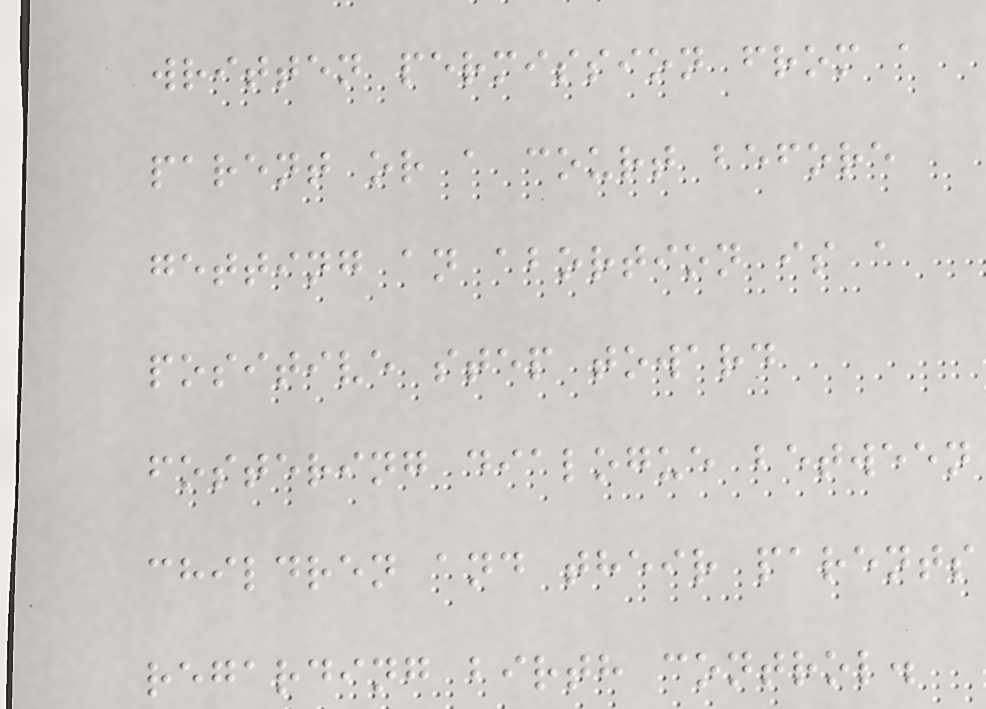written permission from a
parent or a court before
getting an abortion is a
positive step toward
fostering dialogue between
children and their parents
regarding birth control.
